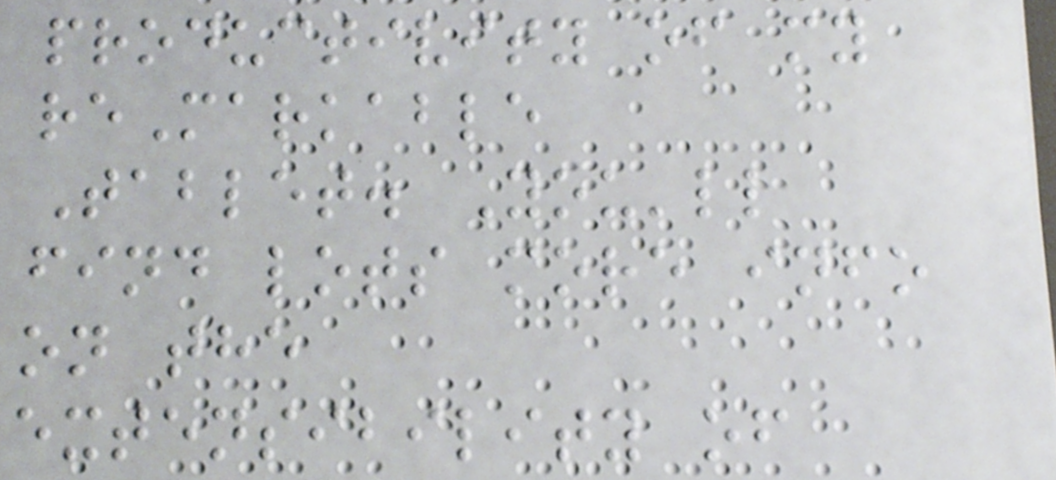productivity of my
reMarkable
Tablet. You'll
find lots more info
on the
extensibility of
